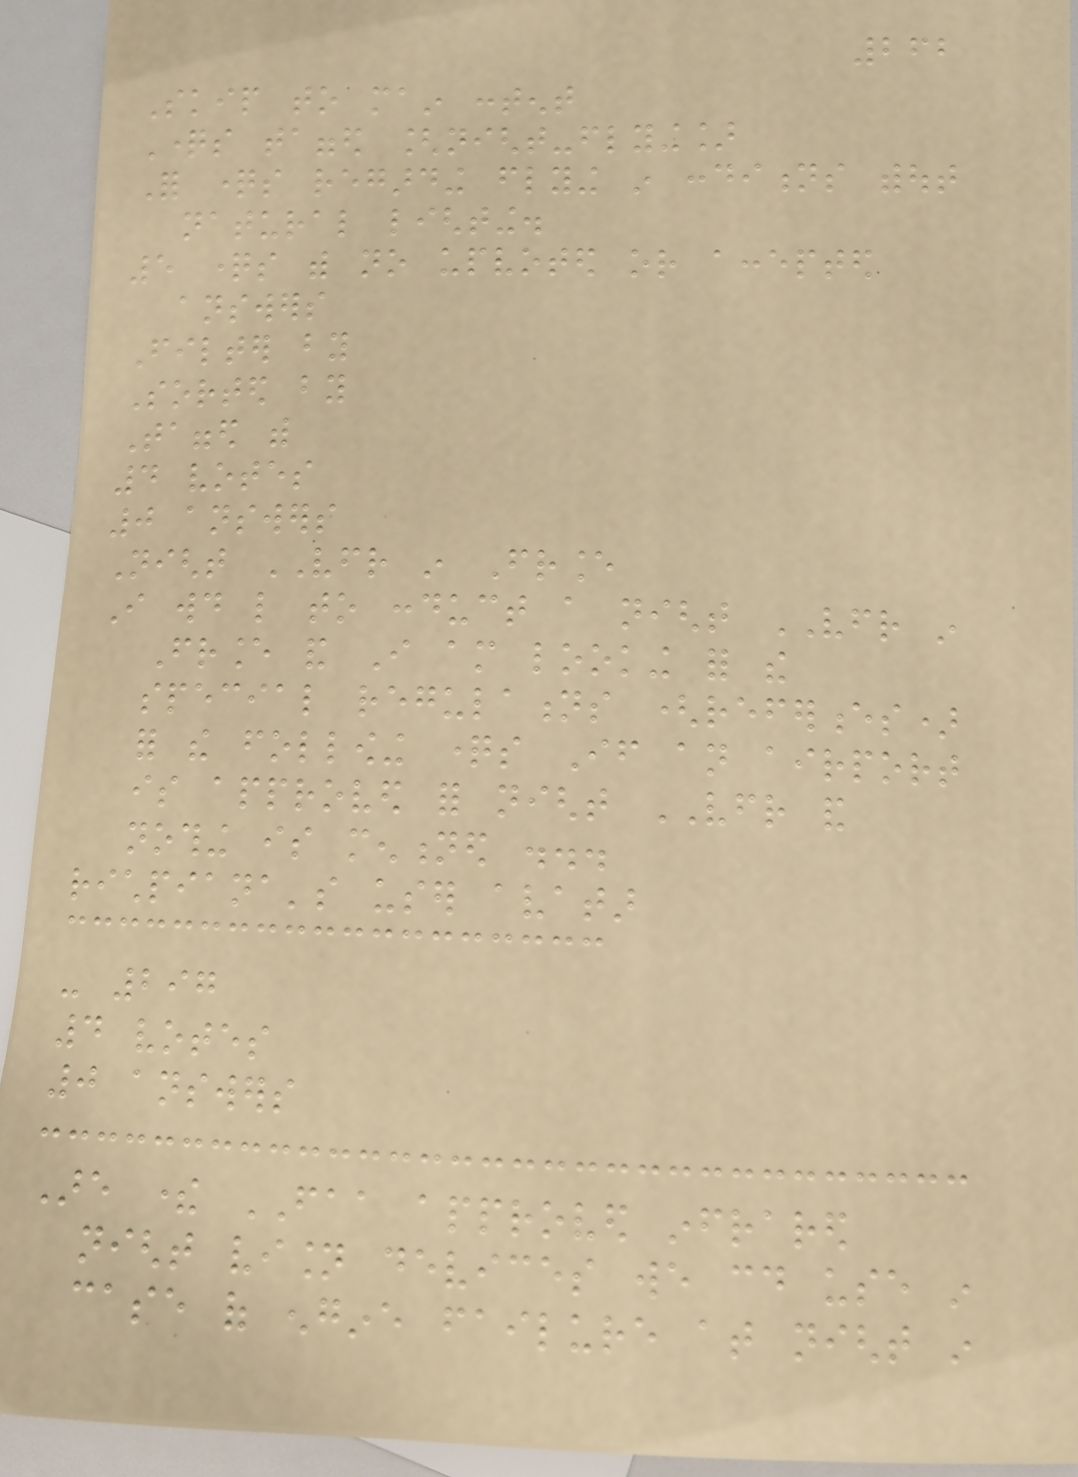262
Skip to main content
Questions tagged [night-flying]
For questions regarding flying in conditions without
natural lighting.
5 questions with no upvoted or accepted
answers
Filter by
Sorted by
Tagged with
4 votes
0 answers
Night VFR in France
I would like to conduct a night VFR in
France and I am looking for the
special regulations (references)
for the following questions If an airport
is approved for night VFR and
nothing is mentioned ...
richpiana's user avatar
- 297
4 votes
0 answers
Are there FAA approved infrared
night vision devices we could use in
case of engine failure at night in
